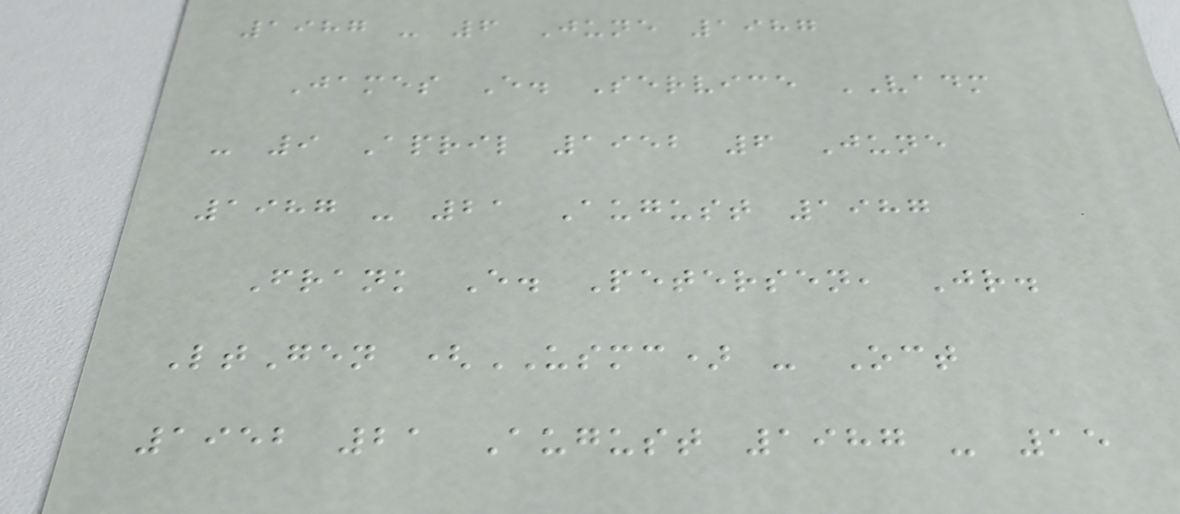1987 - 6 June 1987
James E. Service VADM
- 9 April 1952 6 June
1987 - 21 August 1987
Frank E. Petersen, Jr.
LtGen (USMC) - Oct
1952 21 August 1987 - 15
